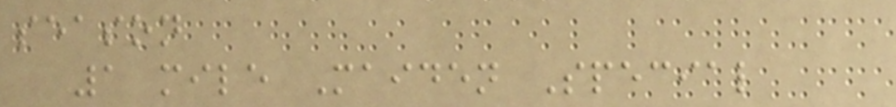season
1 mile Maiden Special
